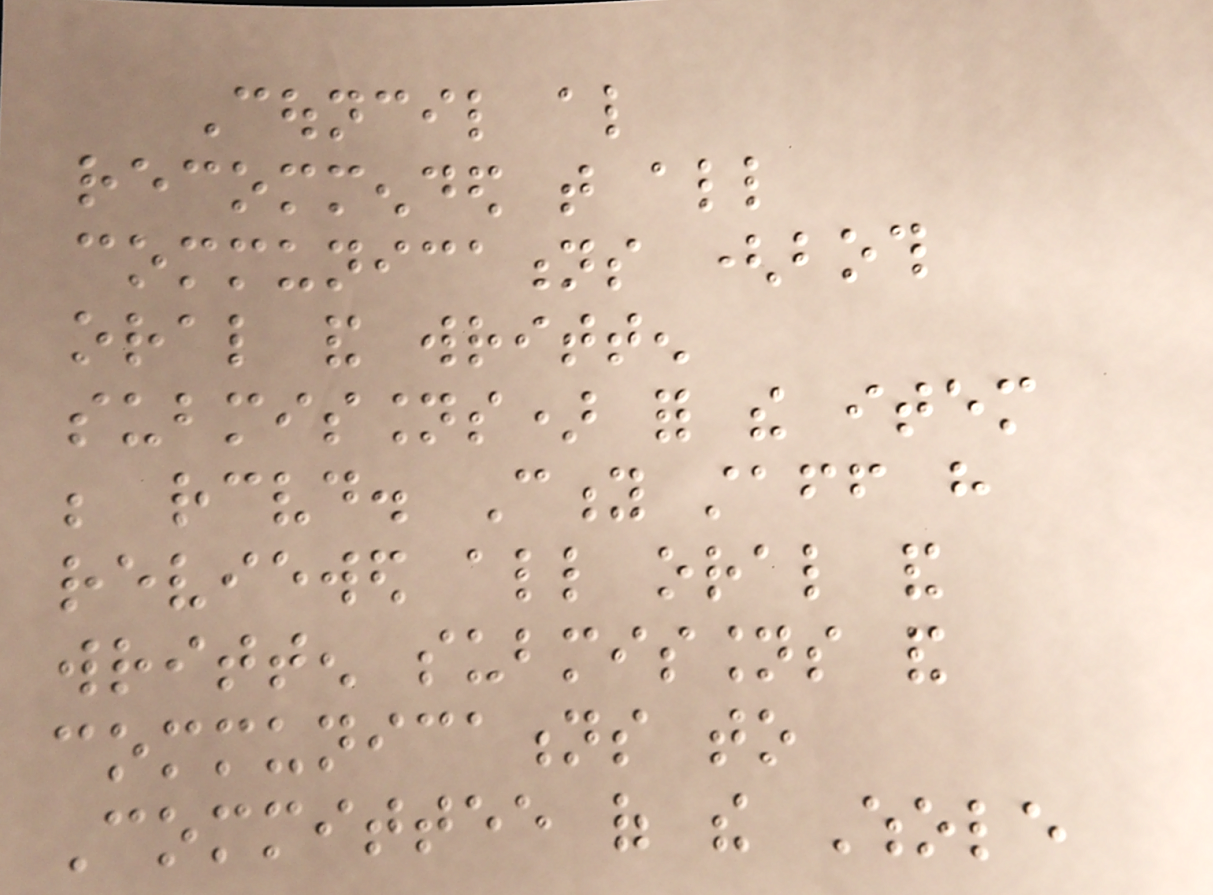Council also
recommended that all
communications (both
oral and written
submissions) for the item
be received. City staff have
reviewed all oral and
written submissions and
communications to
Committee of the Whole
